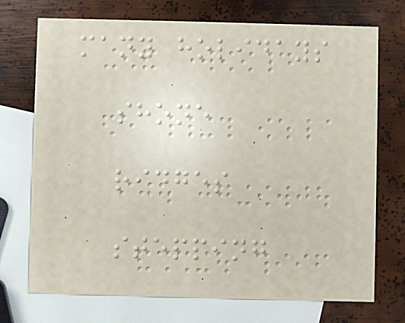many holidays
shone
ridges
stepping
